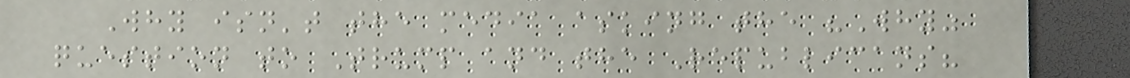Why isn't the media asking the "Why"
question to Trump and the Republicans?
